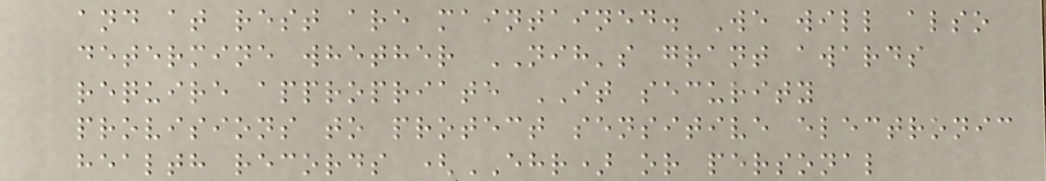and at rest are maintained. We will also
determine whether NIH's grant awards
require appropriate IT security
provisions to protect sensitive electronic
health records (EHR) or personal
